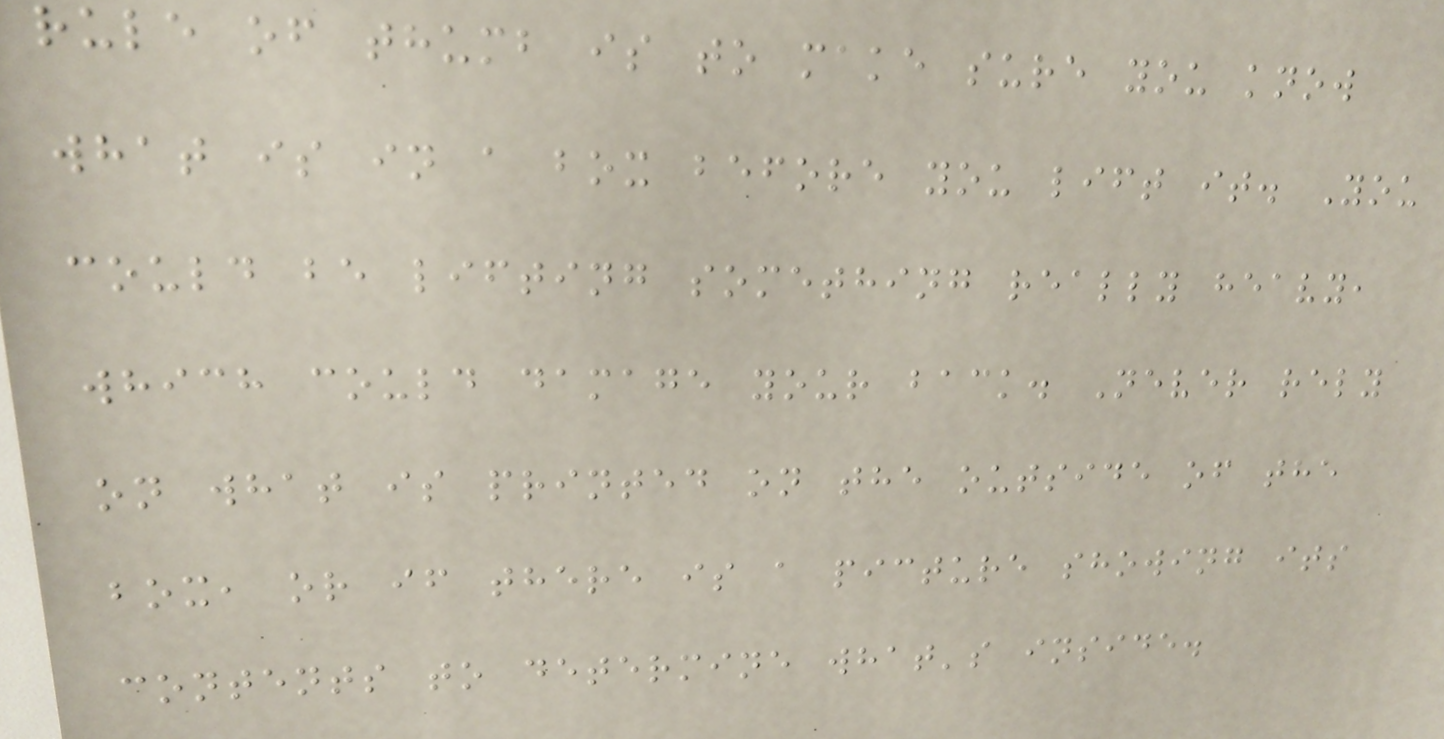rule of thumb is to make sure you know
what is in a box before you lift it. You
could be lifting something really heavy,
which could damage your back. Never rely
on what is printed on the outside of the
box, or if there is a picture showing its
contents to determine what's inside.
